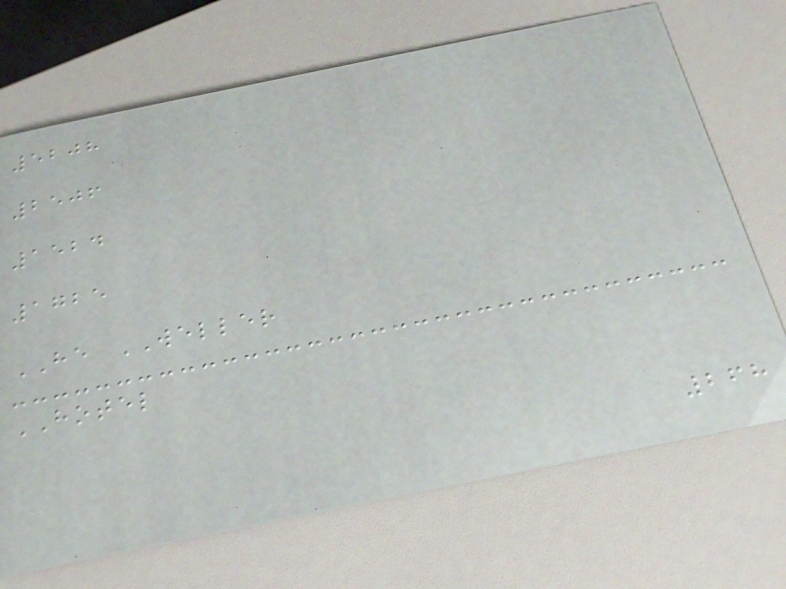5208
2506
1524
1725
HE WELLER
HOTEL
268
